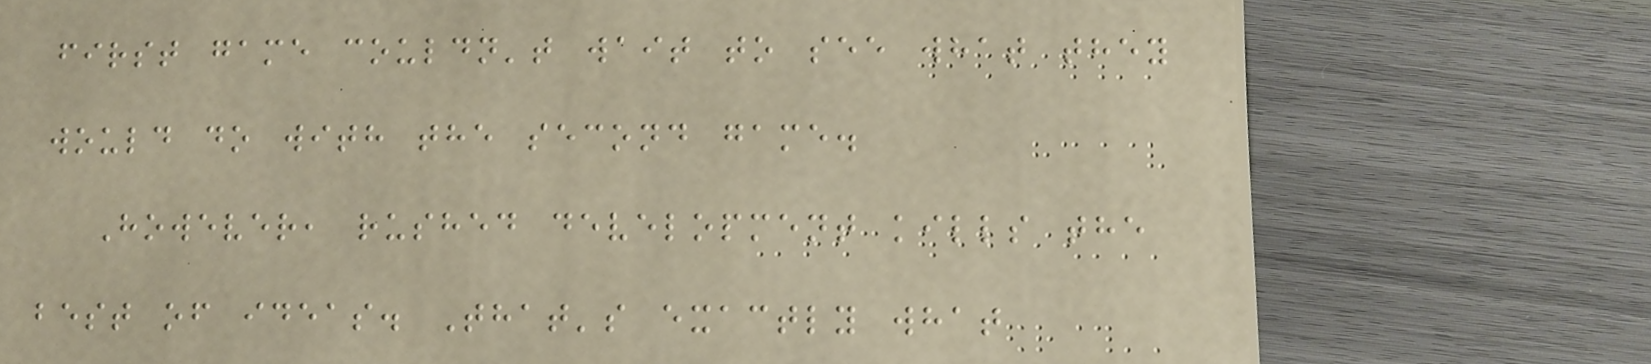first game couldn't wait to see what they
would do with the second game.
However, rushed development kills the
best of ideas. That's exactly what
